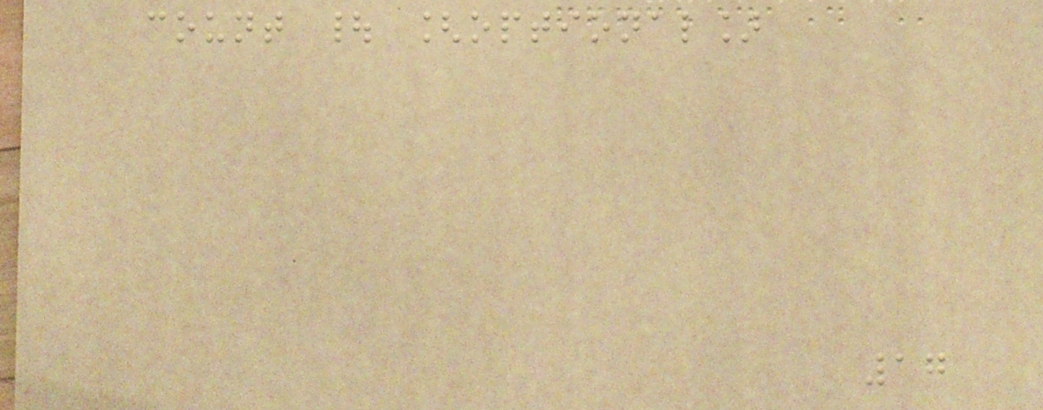count | [optional]
17
